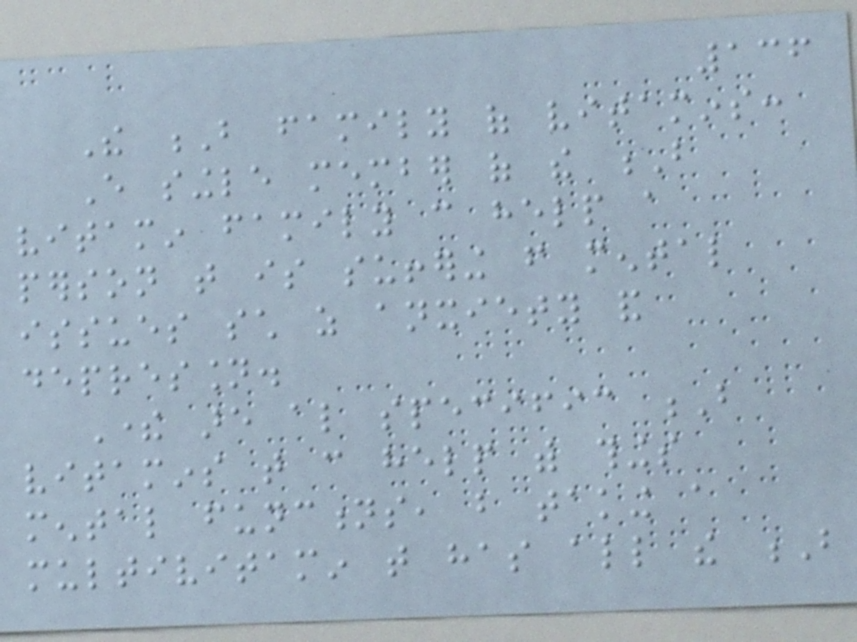136
The B family of vitamins:
Every single member of the B
vitamin family can help a
person that is suffering from mental
issues such as anxiety and
depression.
There are also specific B
vitamins that can help with things
mental functions, but taking a
multivitamin that has all the B
